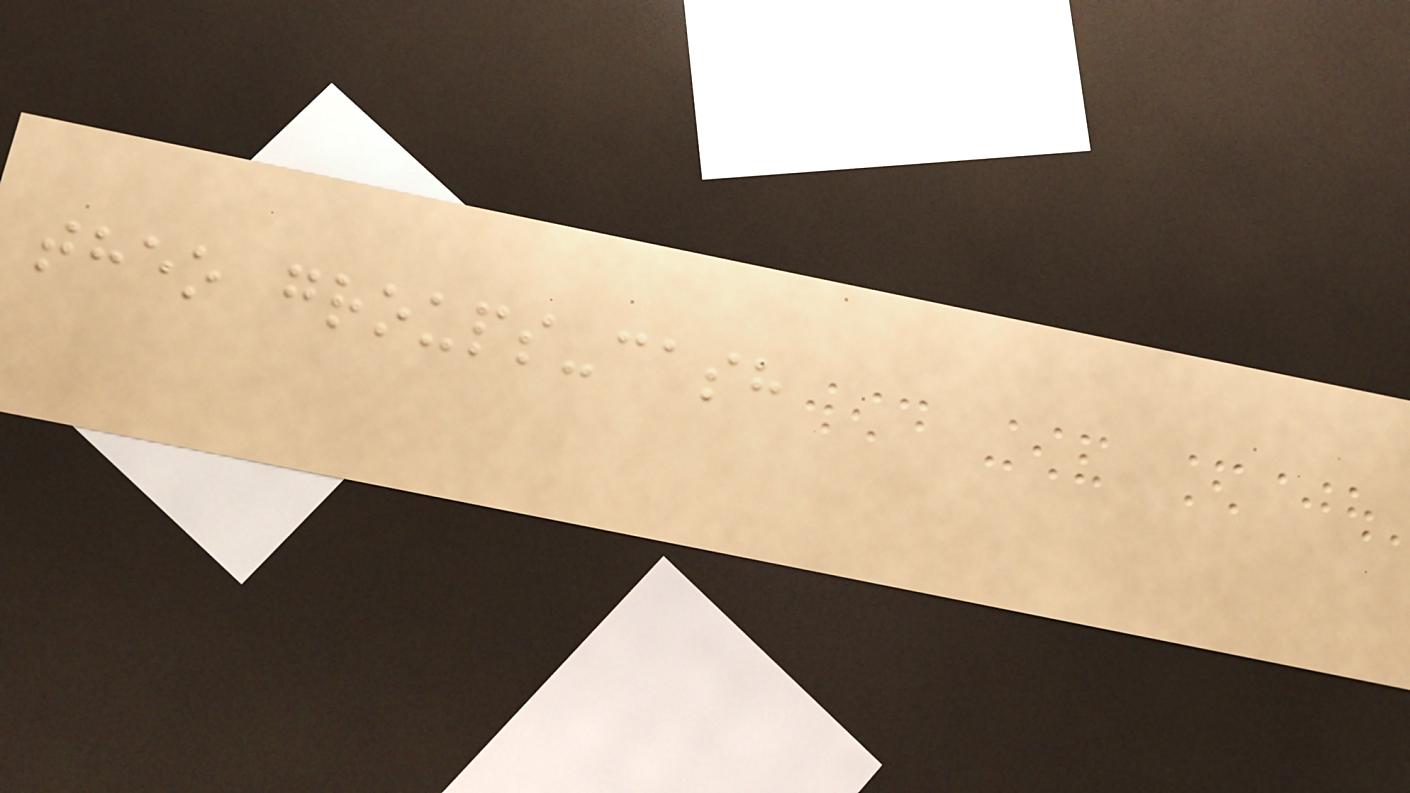theo groups-cash
